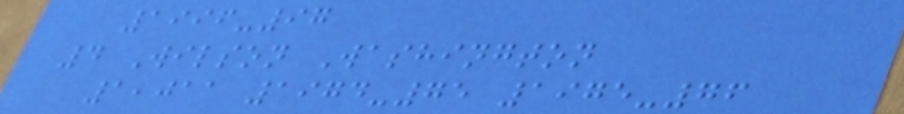1996-97
4 Wilson Washington
1,011 1974-75 1975-76
